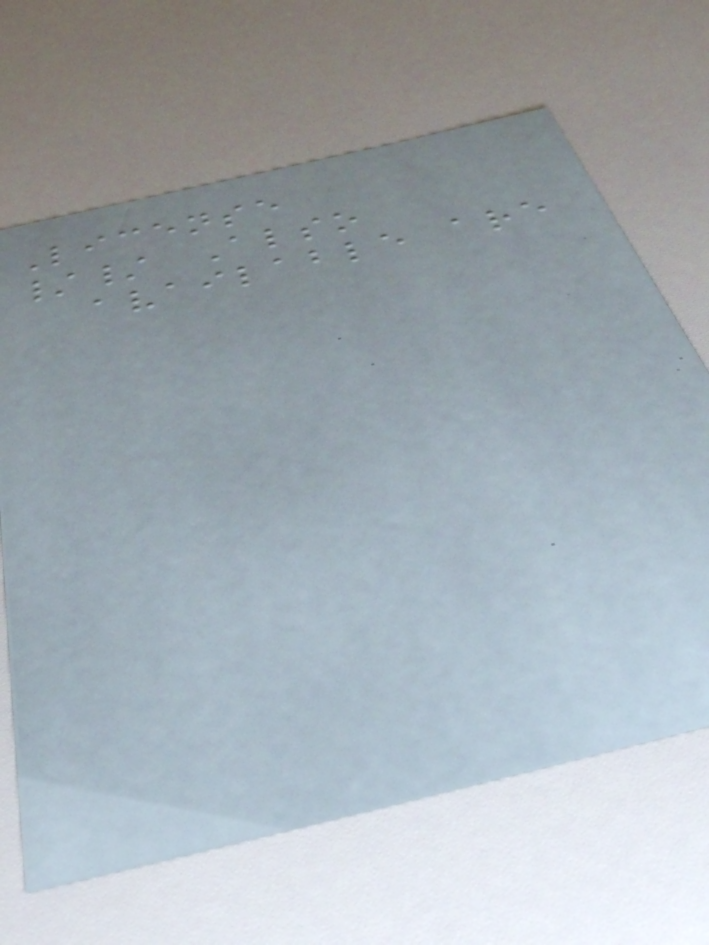License
// Also
available are
